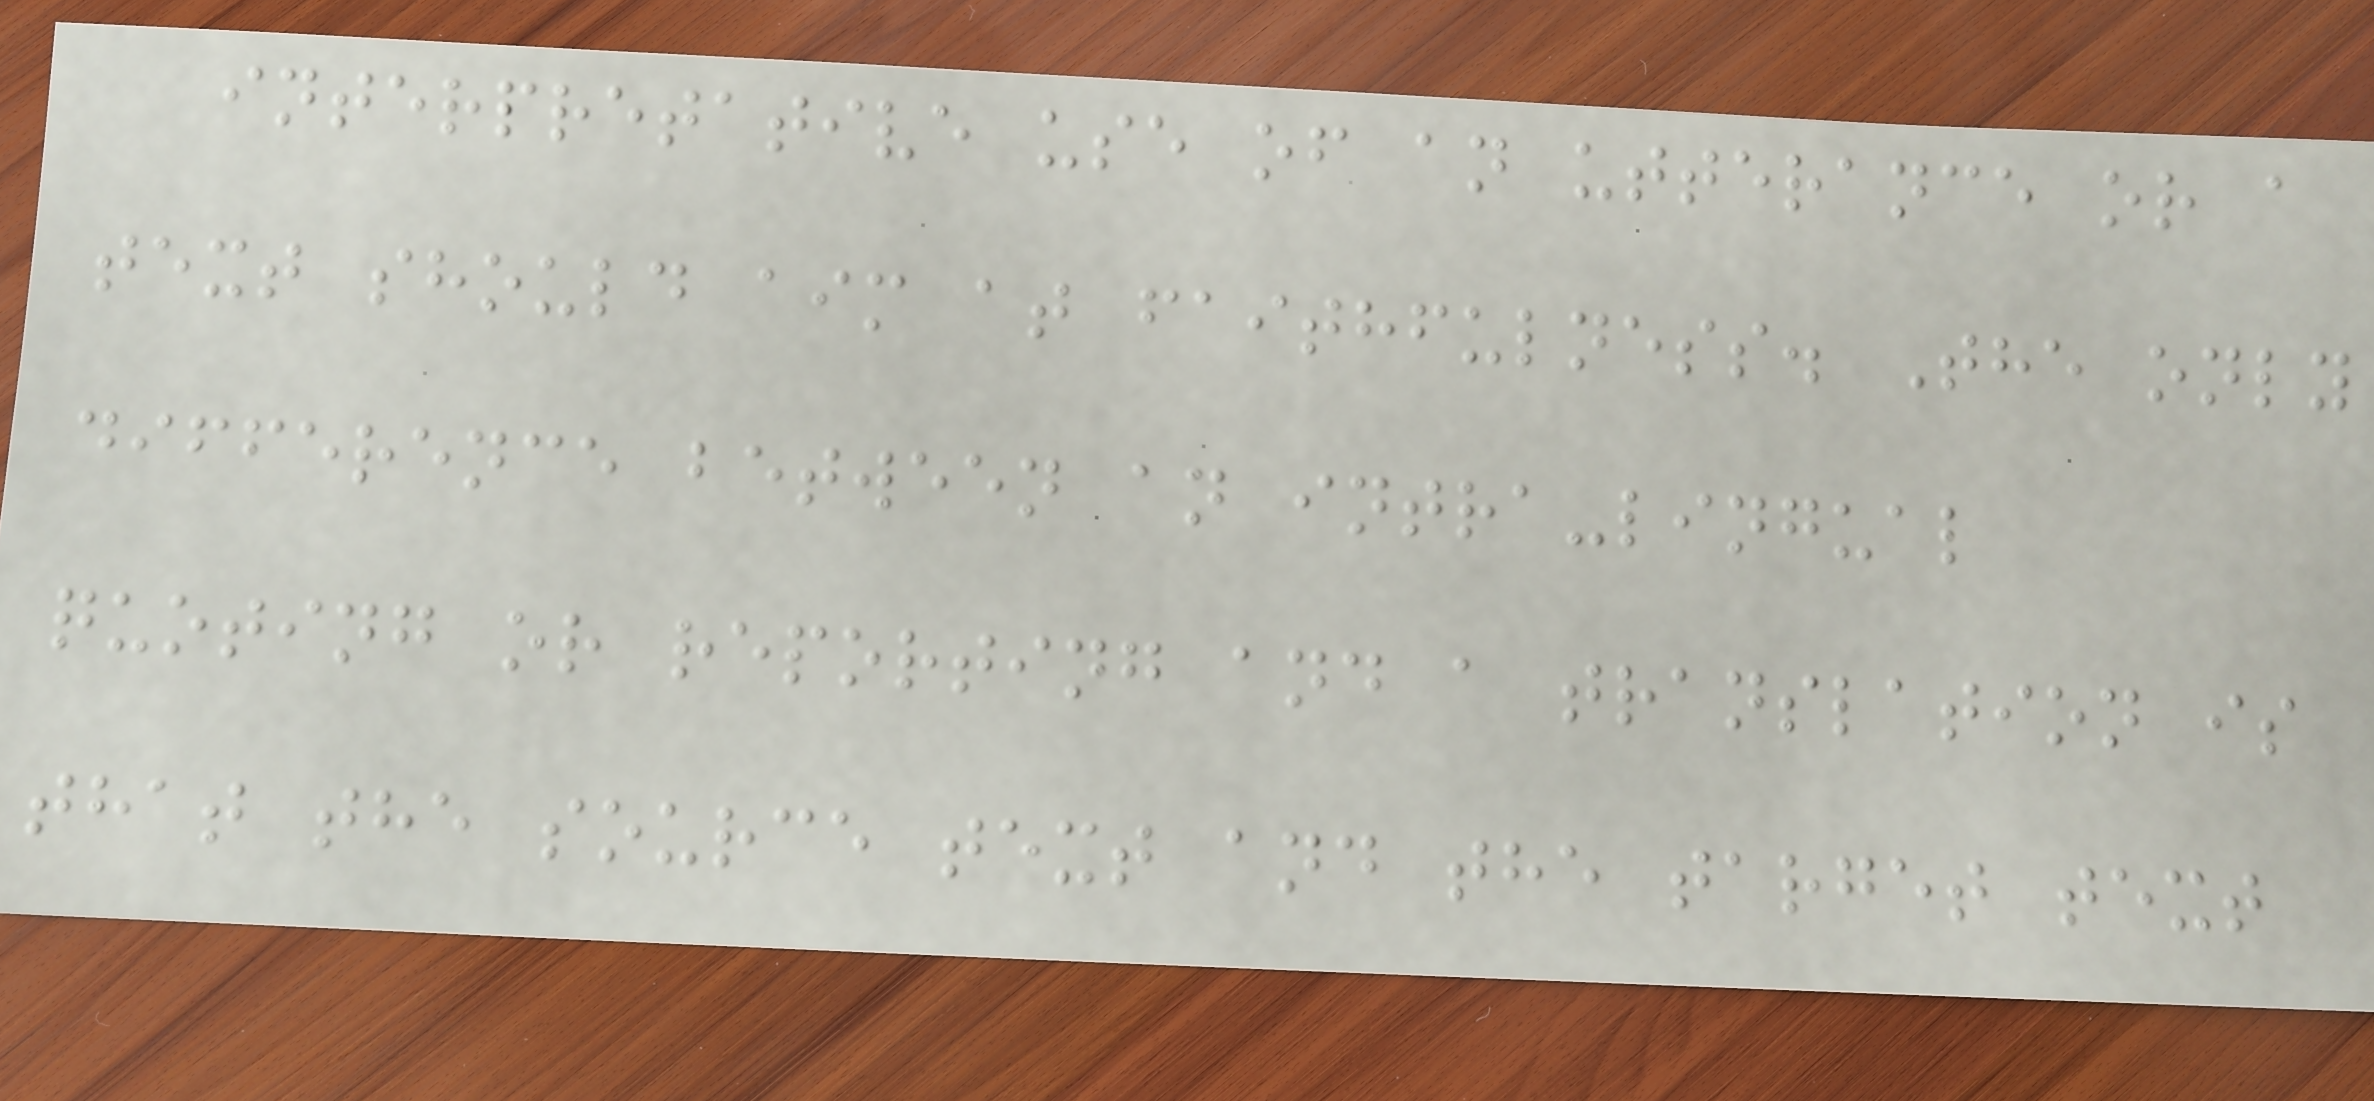interpretative use of an utterance or a
text should aim at faithfulness. The only
difference between an intra-lingual
quoting or reporting and a translation is
that the source text and the target text
